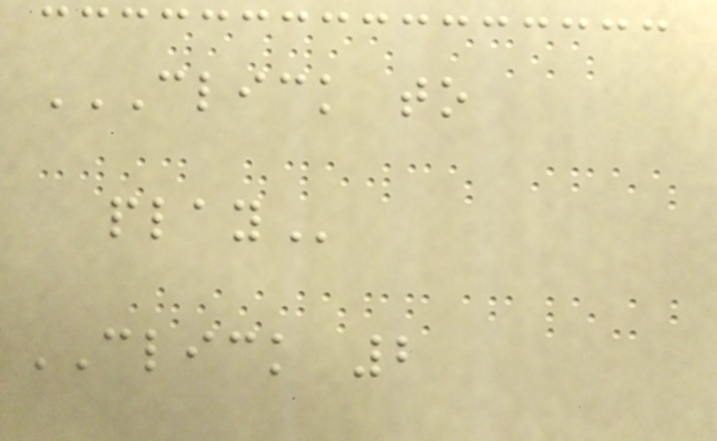CLICK TO
PLAY
CLICK 2
